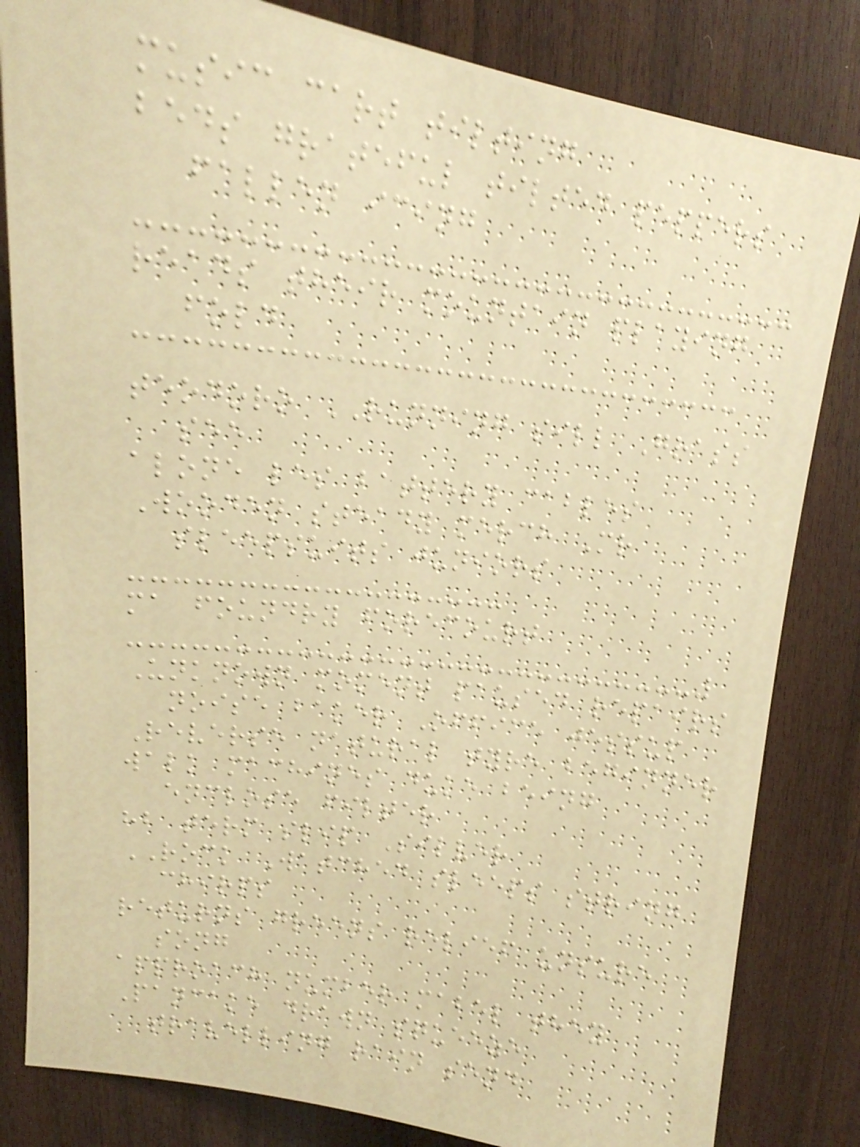music cart tilting
beds grateful tilted peppers
fallen icing
reads their mountain playing
fold
teodoro RUNNING sill Grass
see
alone les battery cables
Wooden steady merch Mr
sleepsuits juniors
ma foundry forecourt
Unknown moment paused repairs
noise baker Office jessup
Reverse natural tyre beginner
walk machines duke being
enclose filter
hb term slip Silver
ROCK Watched sleeps string
chirps
returns greens relief unsure
song
approach number mabel they
Pancake drawn squeeze
travelling rain send
